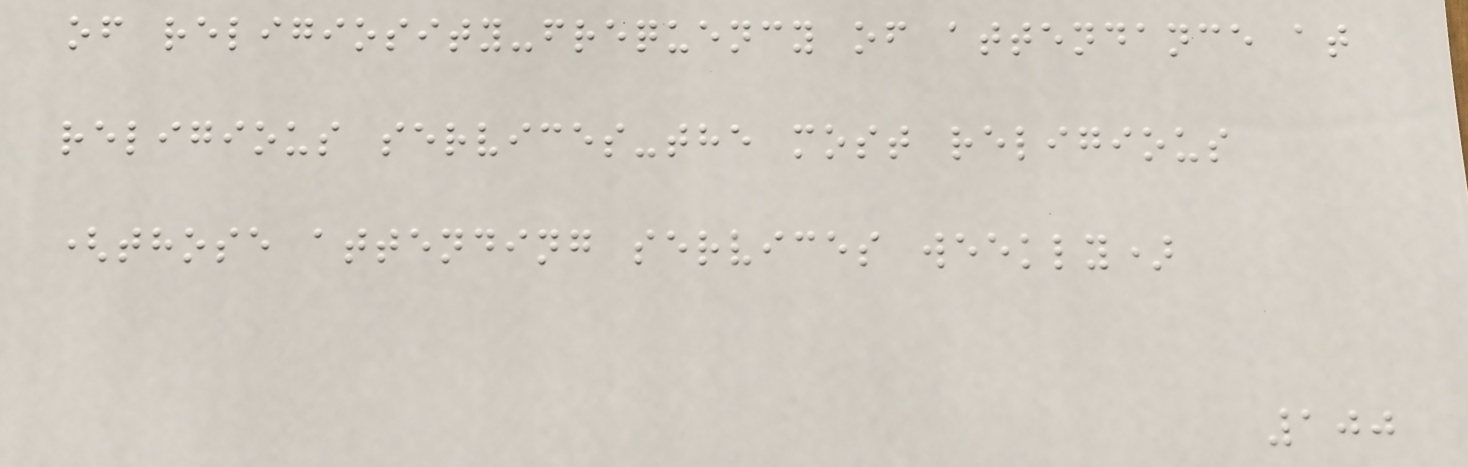of religiosity-frequency of attendance at
religious services-the most religious
(those attending services weekly)
100
